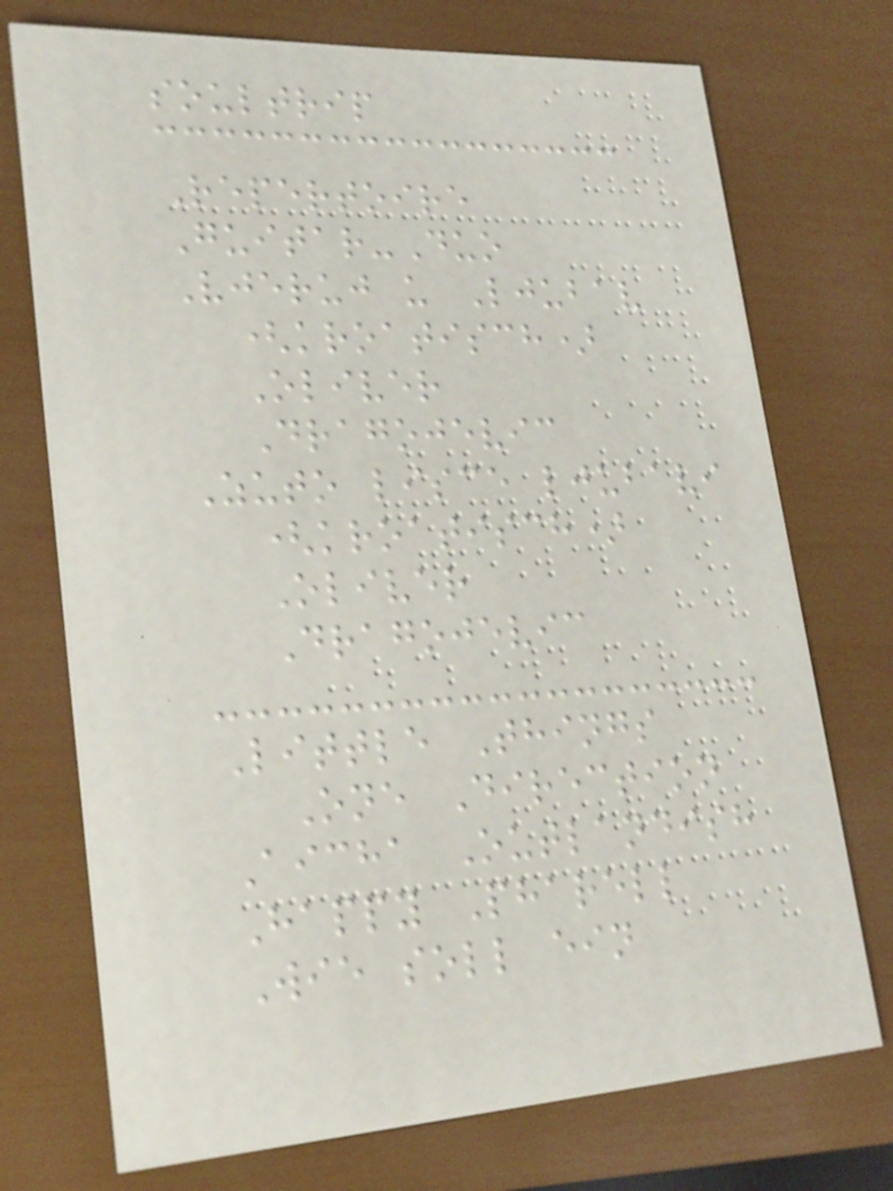soultrip
Repertoire
Guitar-Duo
Vjeruj u Ljubav
(kroatisch)
Oliver
Dragojevic
Zuto lisce ljubavi
(kroatisch)
Oliver
Dragojevic
Little Things
One Direction
Aicha Outlandish
Happy Pharell
Wie soll ein
